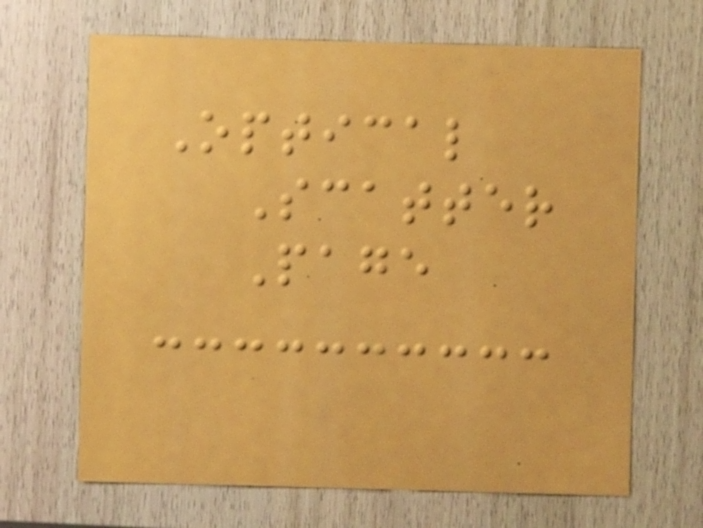Optical
Scatter
Page
